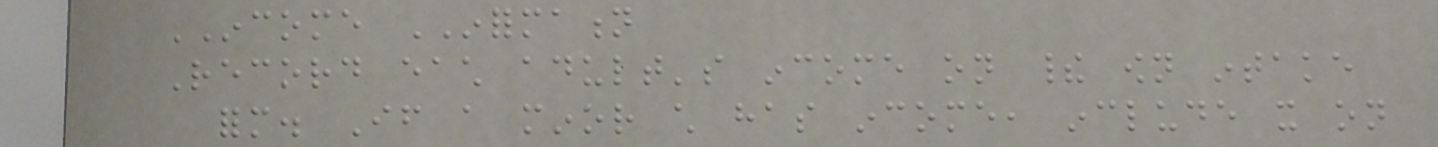INCOME INFORMATION
Record each adult's income on their own intake
form. If a minor child has income, include it on
